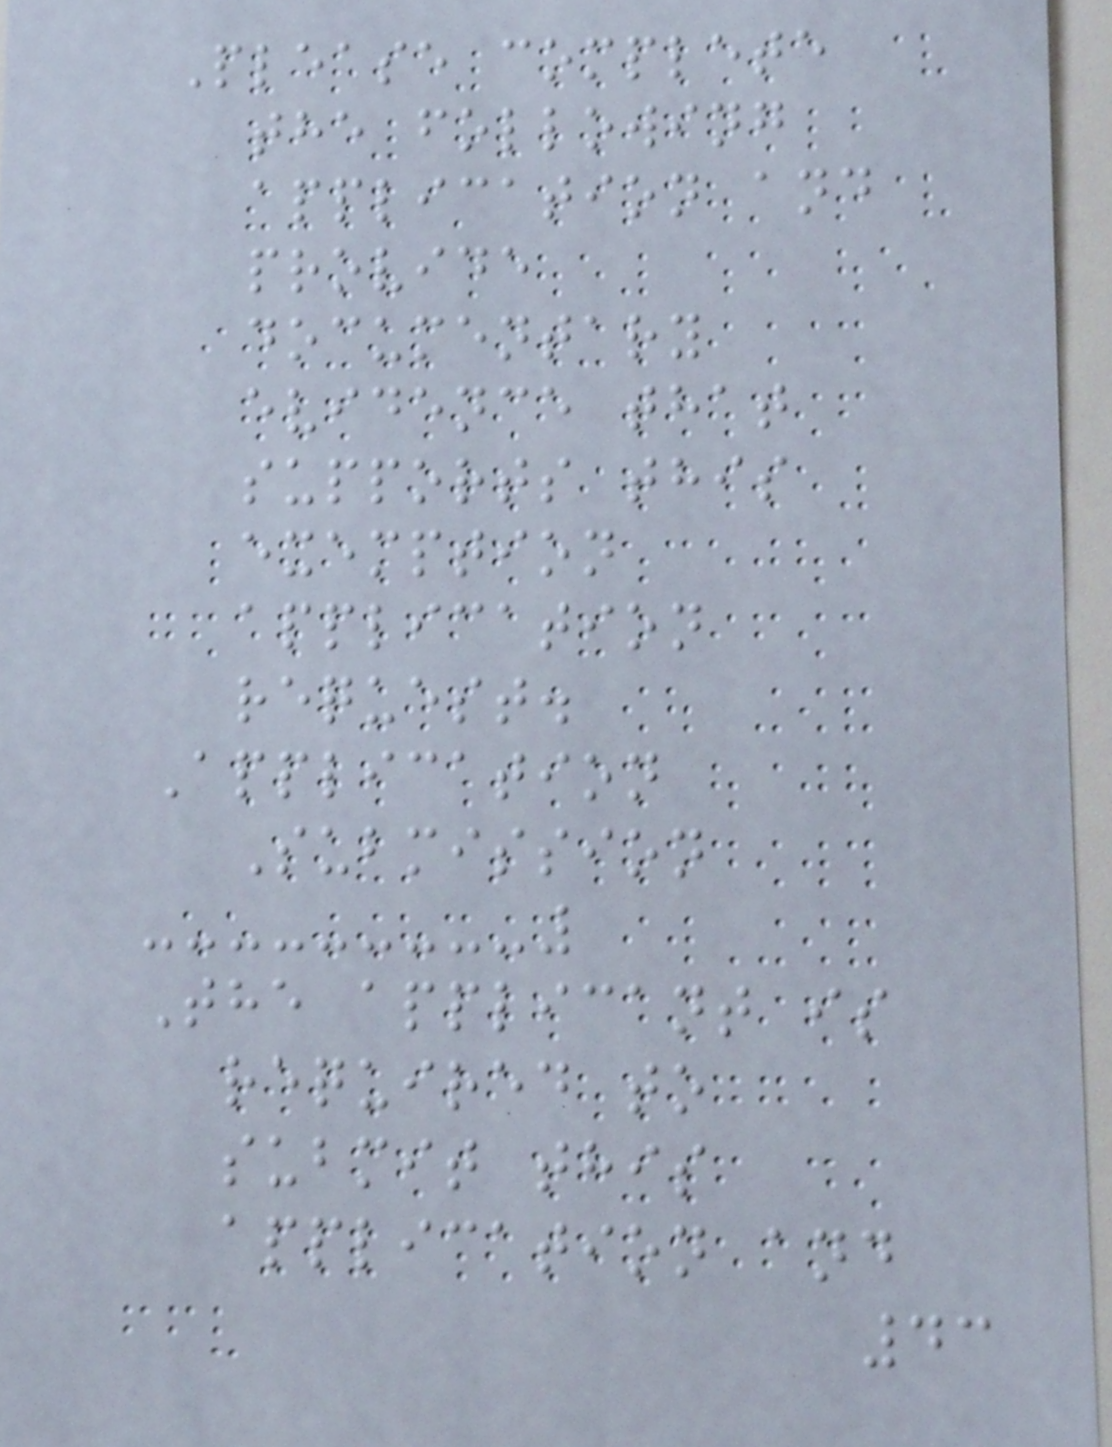Please complete
the following
application and
provide
documentary
evidence that
supports this
exemption
application
request.
Application
Submission
The applicant is
required to
submit this
application and
43
